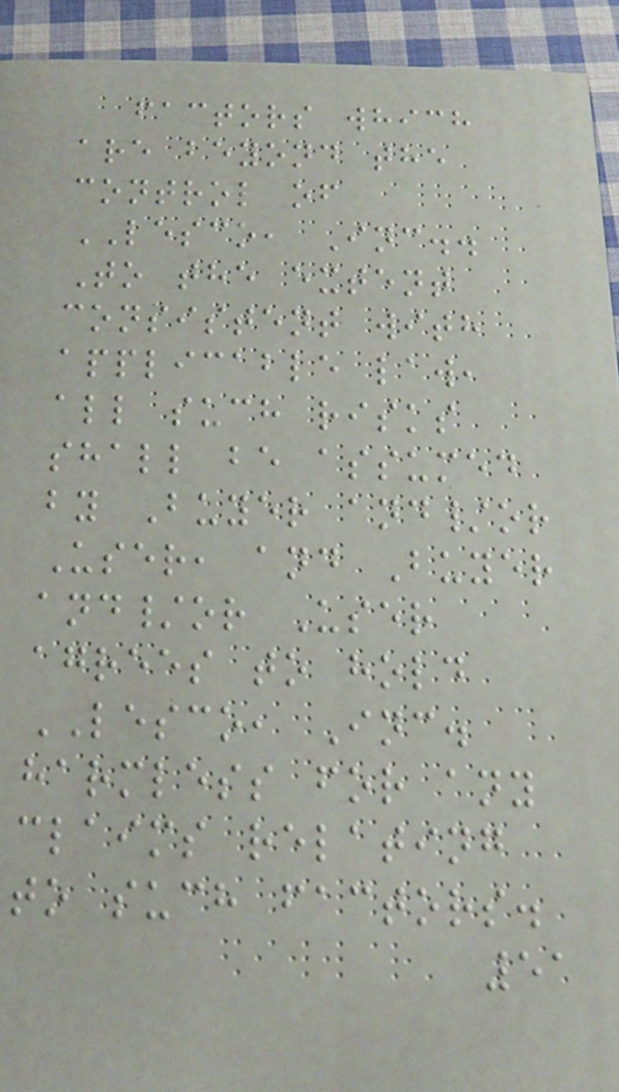factors which
are beyond the
control of
LESCO, Inc..
To the extent
consistent with
applicable law,
all such risks
shall be assumed
by Buyer and/or
User, and Buyer
and/or User
agrees to hold
LESCO, Inc.
harmless for any
claims relating
to such factors.
51
